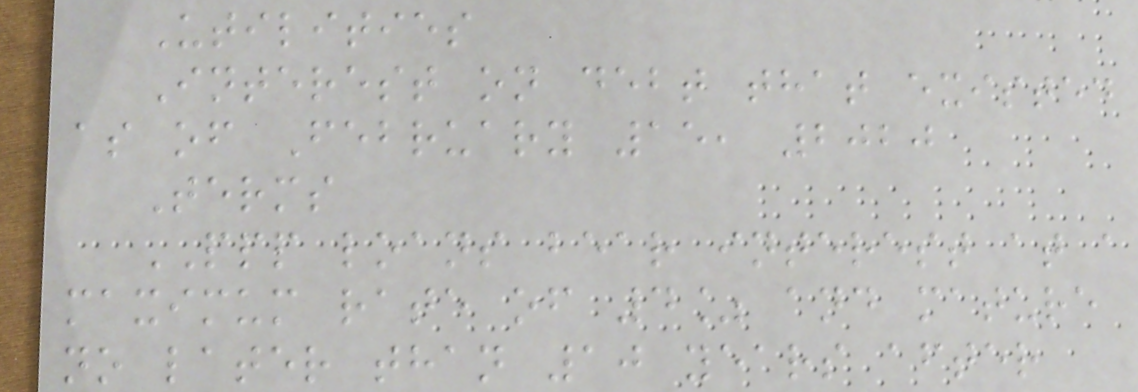Utilities
Interest on debt that existed
as of February 15, 2020
Terms
PPP loans bear interest at a
maximum rate of 4% and mature
no later than 10 years after
